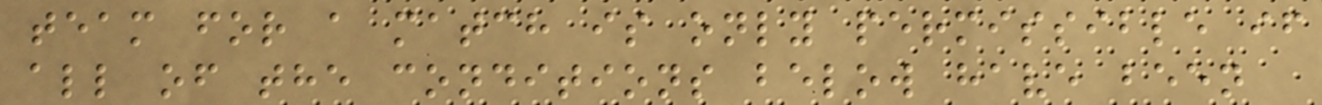team for a match is only permissible if
all of the conditions below have been
